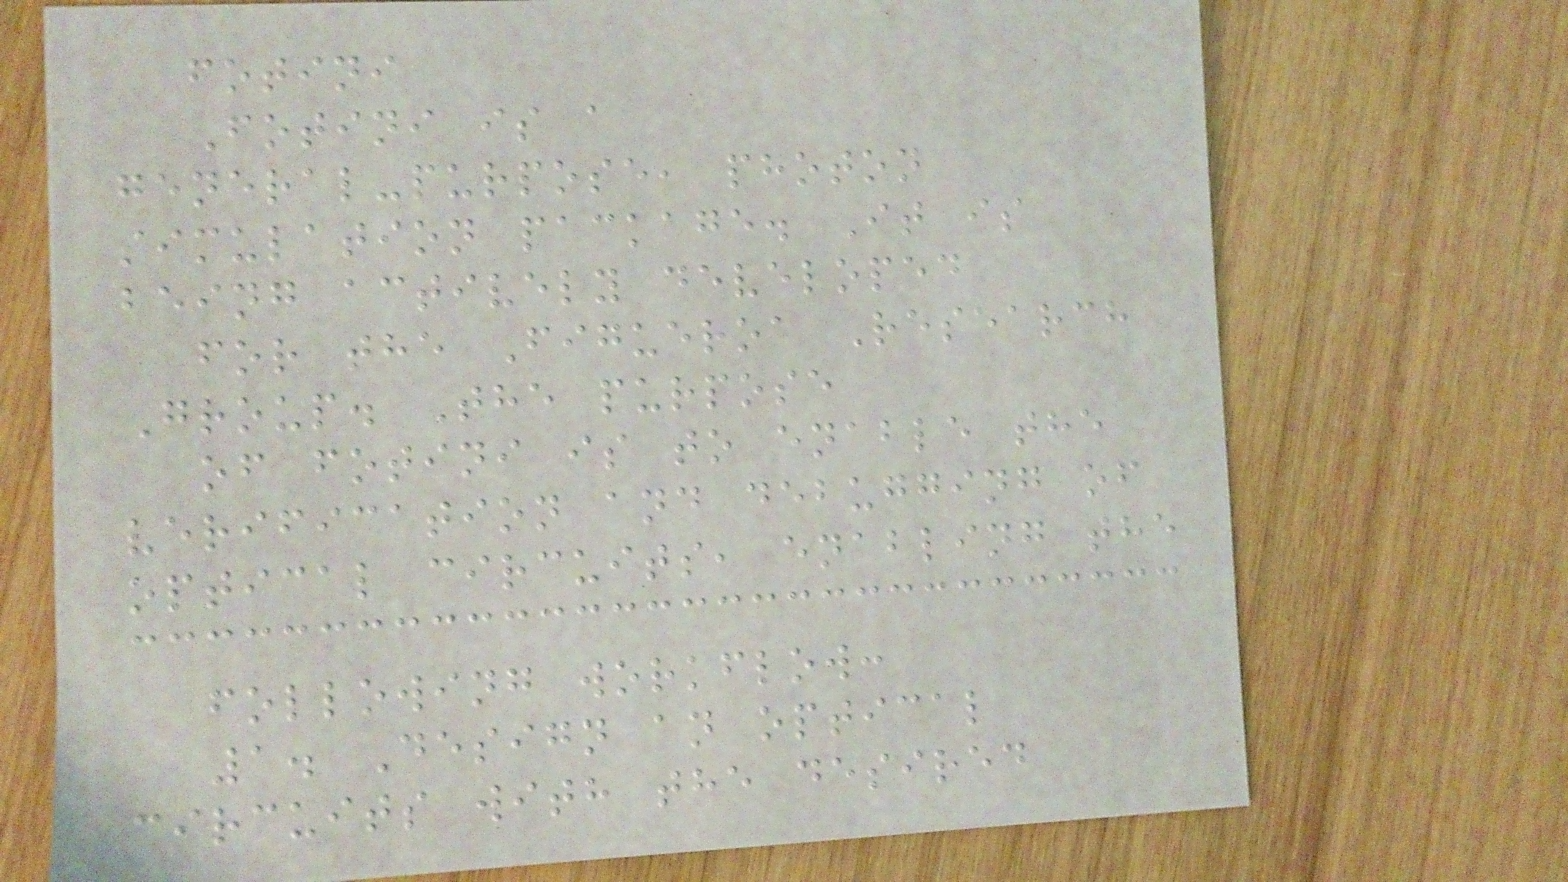fotini
Fotini is a
general-purpose, photon
simulation package. It is
being actively developed
for the Figueroa Research
Group. The purpose
of fotini is to enable the
verification and debugging of
optical circuits, enabling the
following workflow:
1. Design an optical
circuits with the desired
